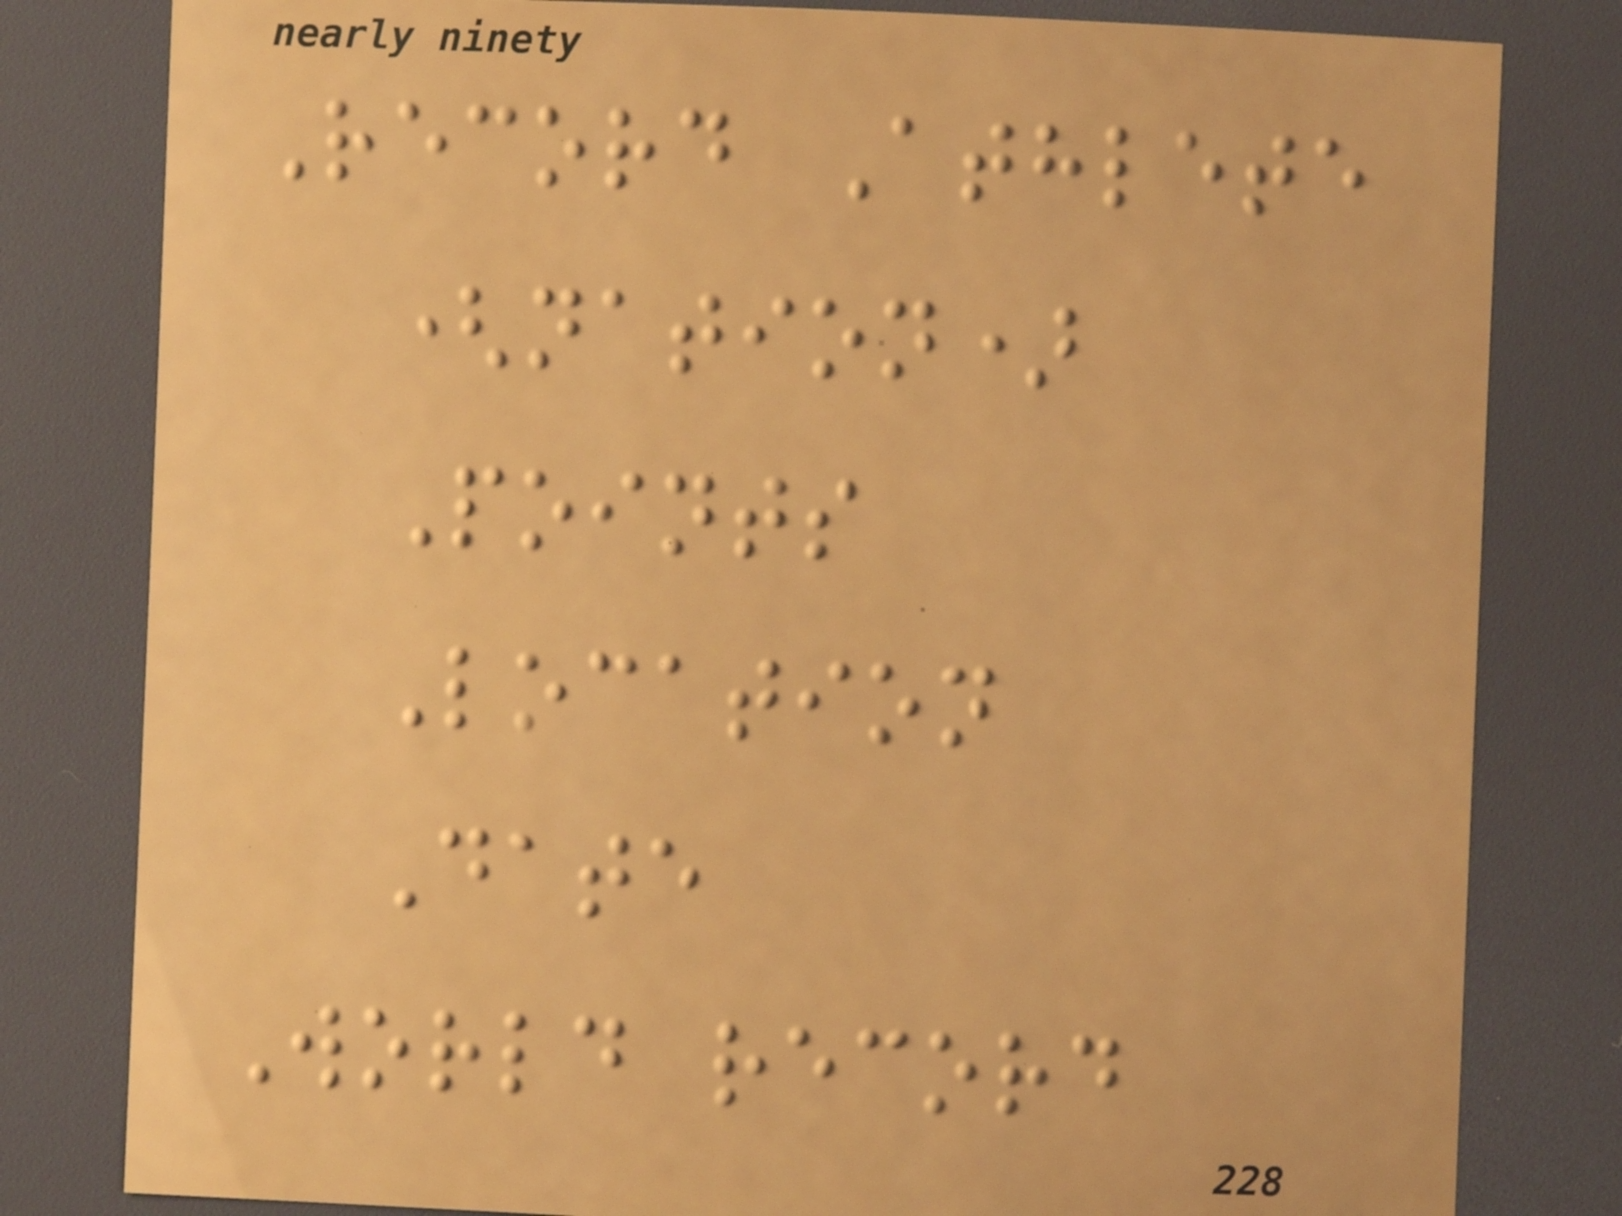Record Athlete
(nation)
Points
Location
Date
World record
